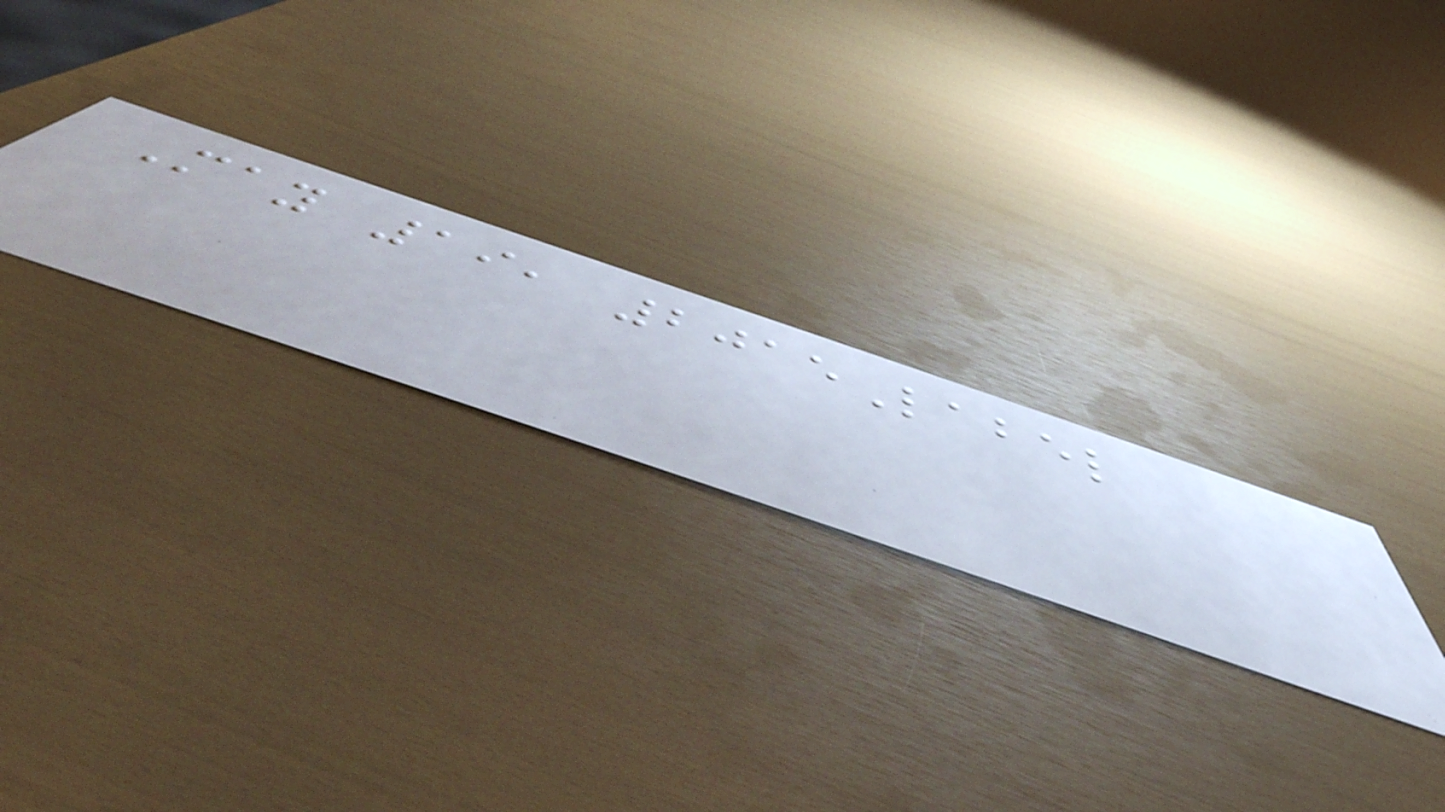May 19, 2015Label
